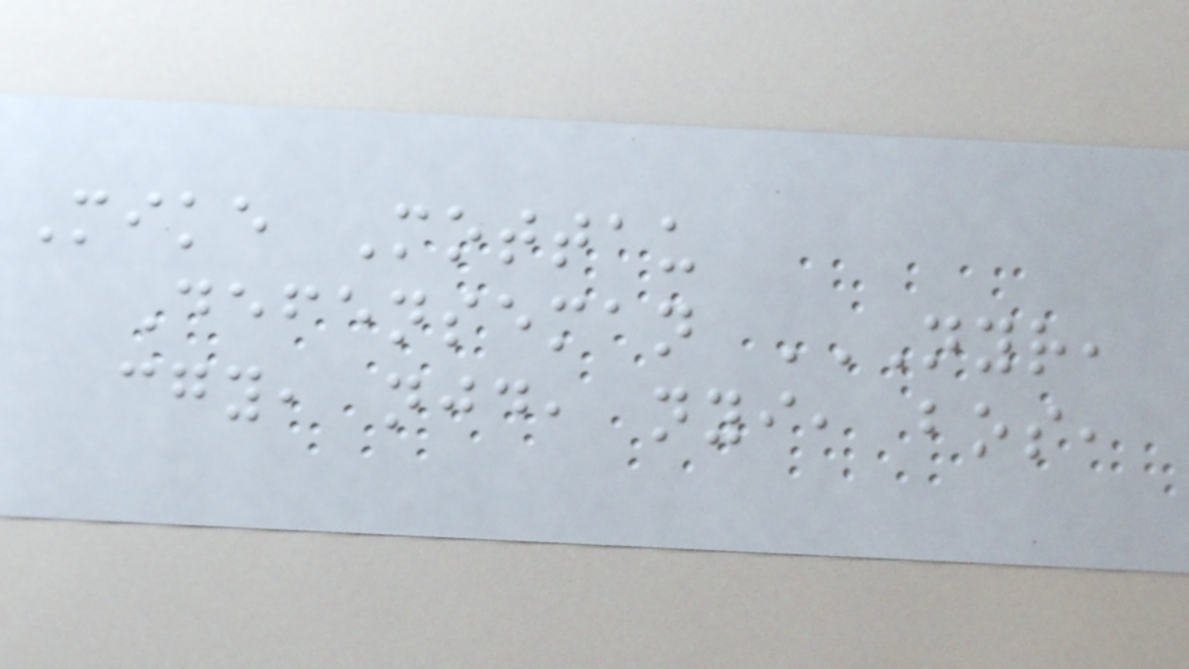Mike Mottau
Defenseman NYR,
CGY, NJD, NYI, BOS,
